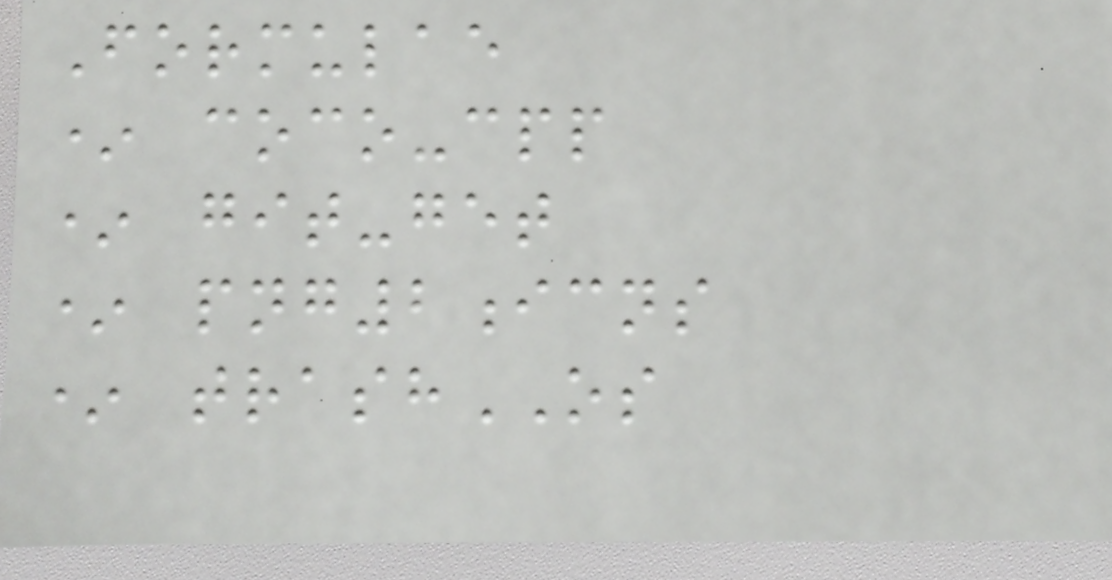Formulae
* coco-cpp
* git-get
* png2icns
* trashOS
